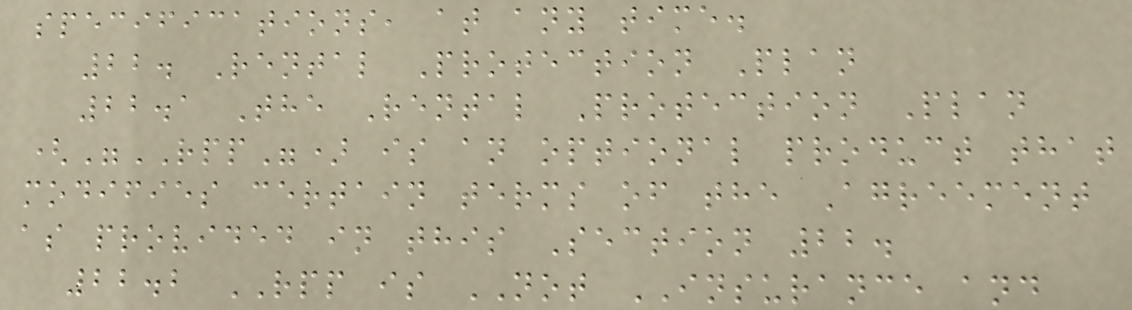specifications, at any time.
22. Rental Protection Plan
22.1 The Rental Protection Plan
("RPP") is an optional product that
modifies certain terms of the Agreement
as provided in this Section 22.
22.2 RPP is NOT INSURANCE and
